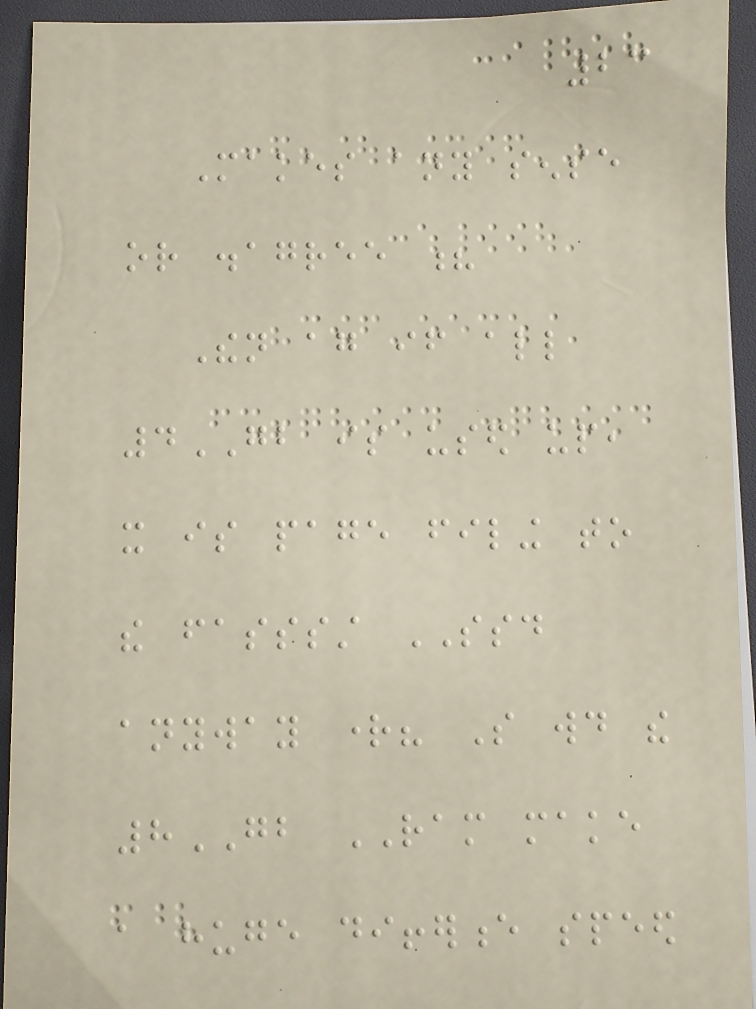23
Makes any sense
or disagree ?
Then again if all
4GB is used up,
it is page filing to
the fasssst SSD
anyway right? So would the
8GB RAM make
a huge difference speed
